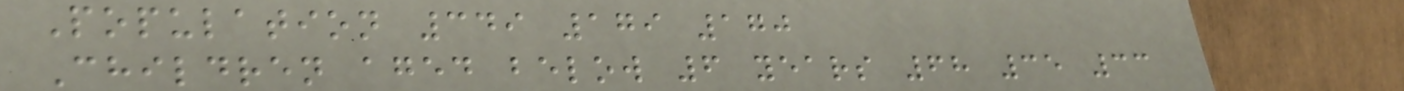Population 349 179 170
Children aged below 6 years 68 35 33
